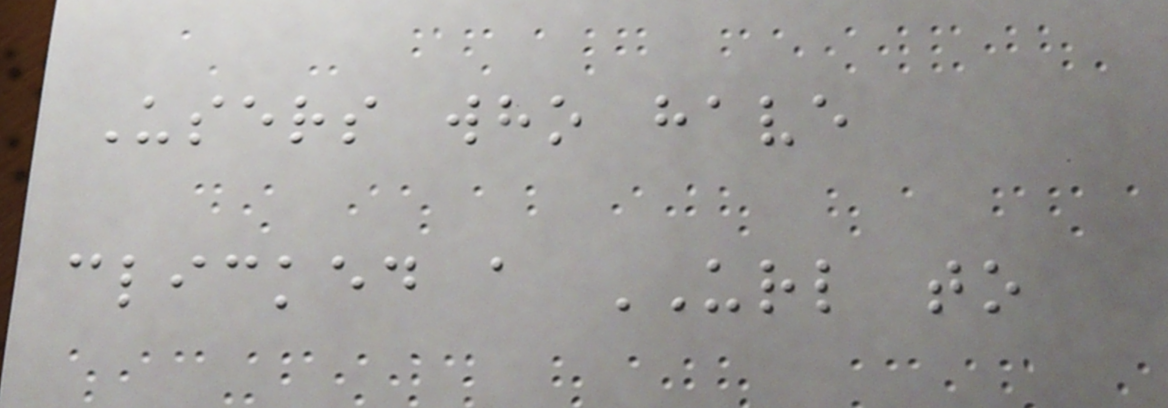Users who have
clicked a URL to
